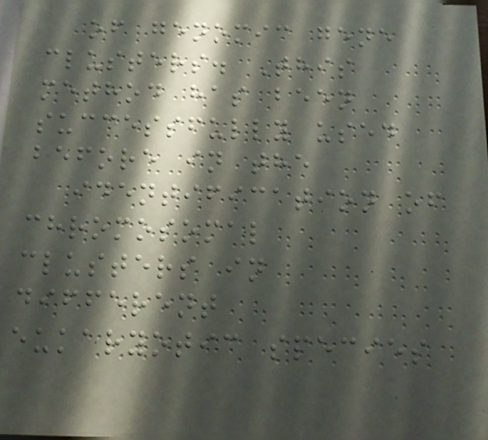of genomic gene
clusters. This
method has been
successfully used
before in the
identification of
chromosomal
clusters in
different
eukaryotic species
